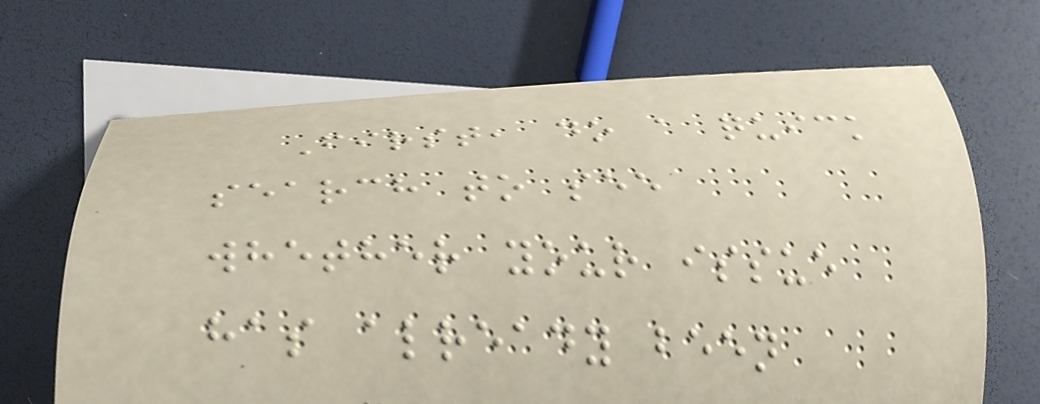First, do a quick
search to see
whether your issue
has already been
